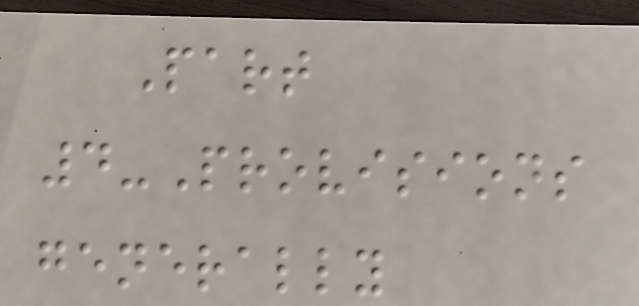Part
4-Provisions
generally
